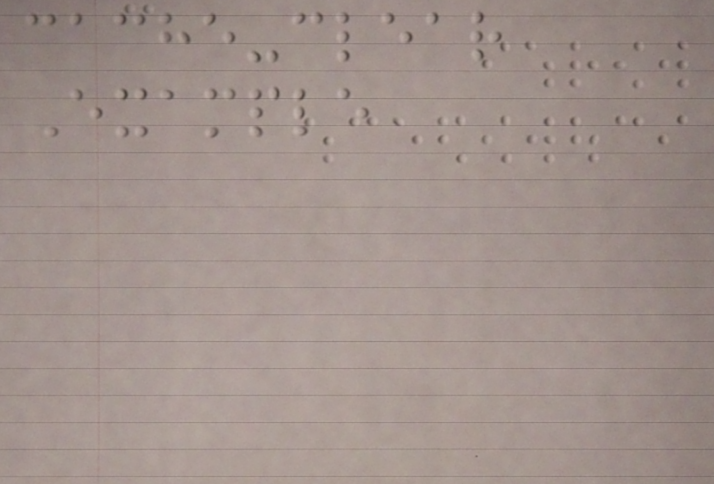cache-clear
Example
